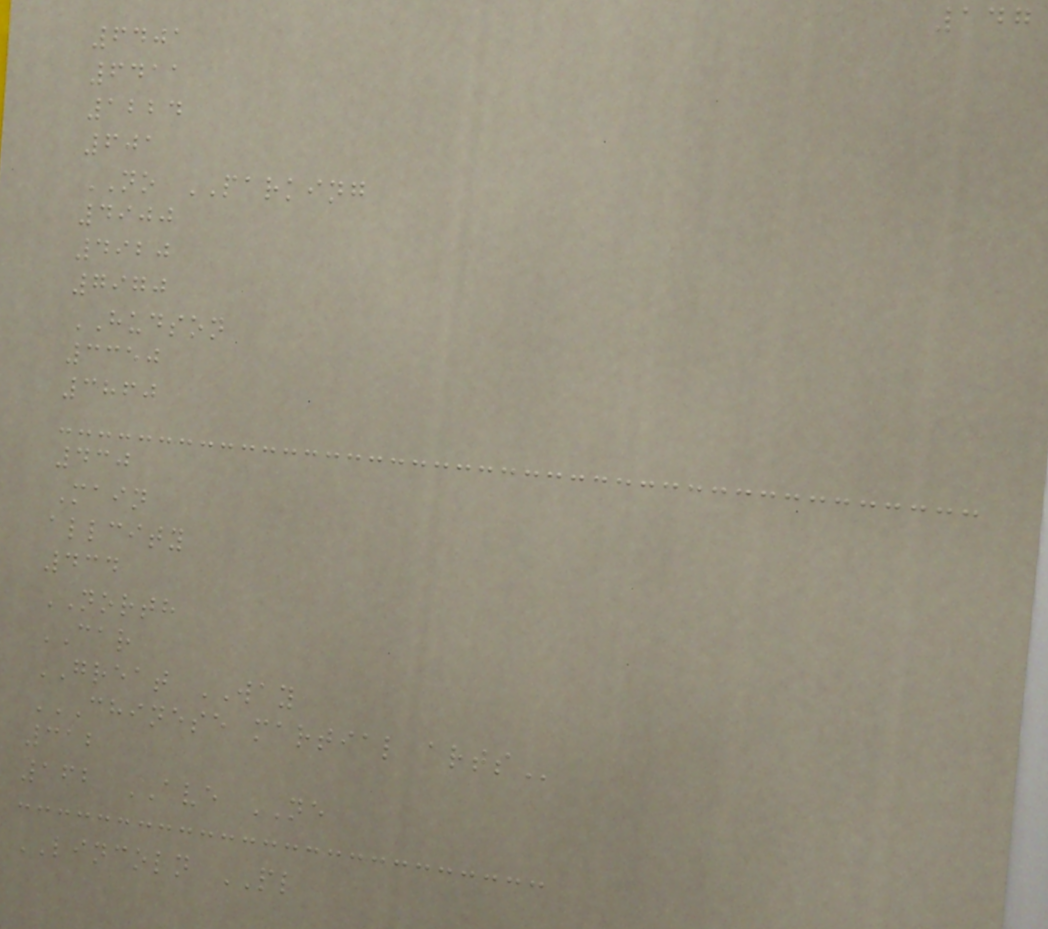147
6401
6411
1224
601
NO PARKING
4900
4920
7970
HUDSON
3350
3860
430
Main
allcity
434
NORTH
CAR
GREAT WAY
CHINESE MARTIAL ARTS
312
162 AVE NE
LINCOLN PL
